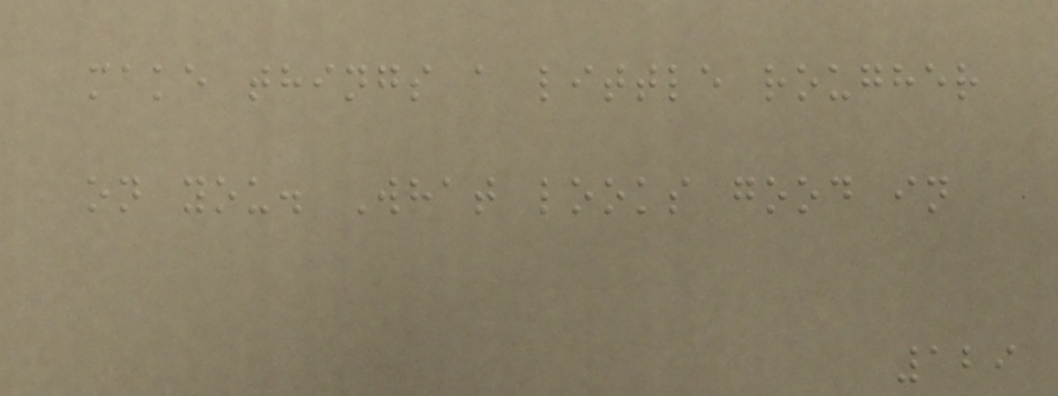make things a little rougher
on you. What looks good in
129
